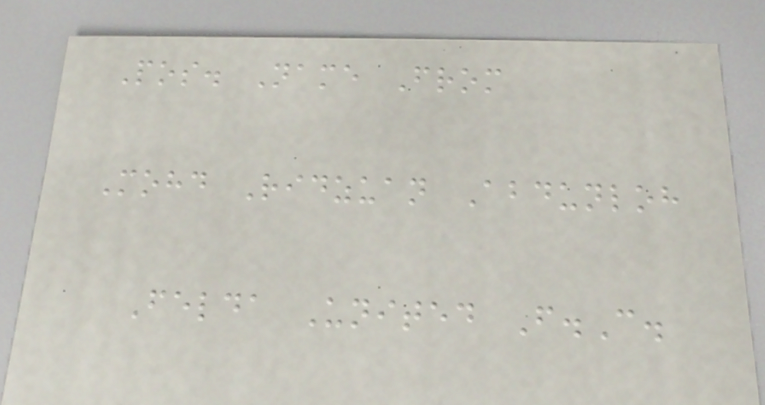Pos. Name From
Mohd Ridzuan Abdunloh
Felda United F.C.
